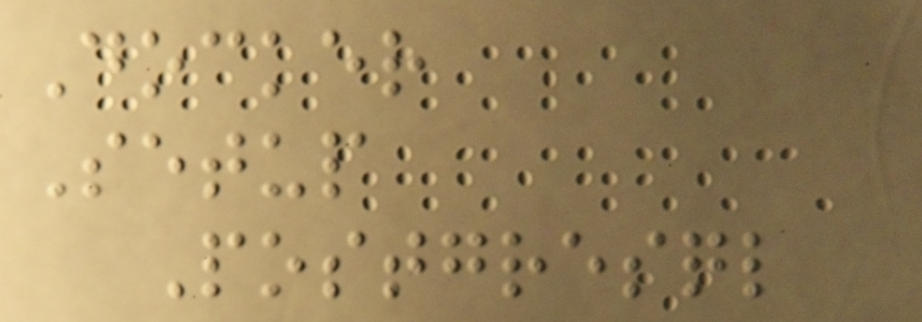Docker
Setup
Postgresql
